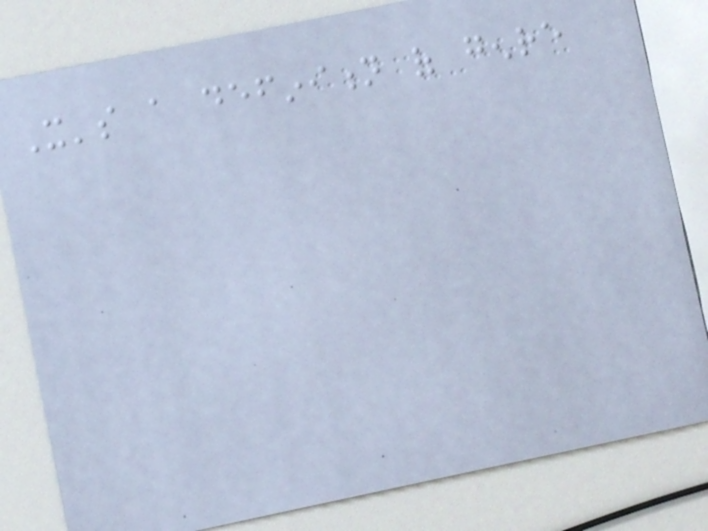It's a definition of genre
